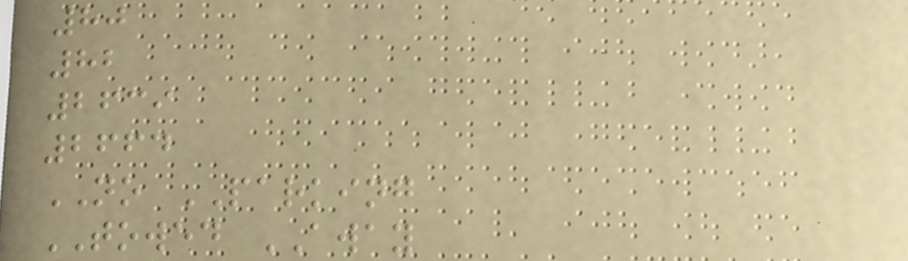80
82
2639
2664
NO PARKING
TOWED AWAY
